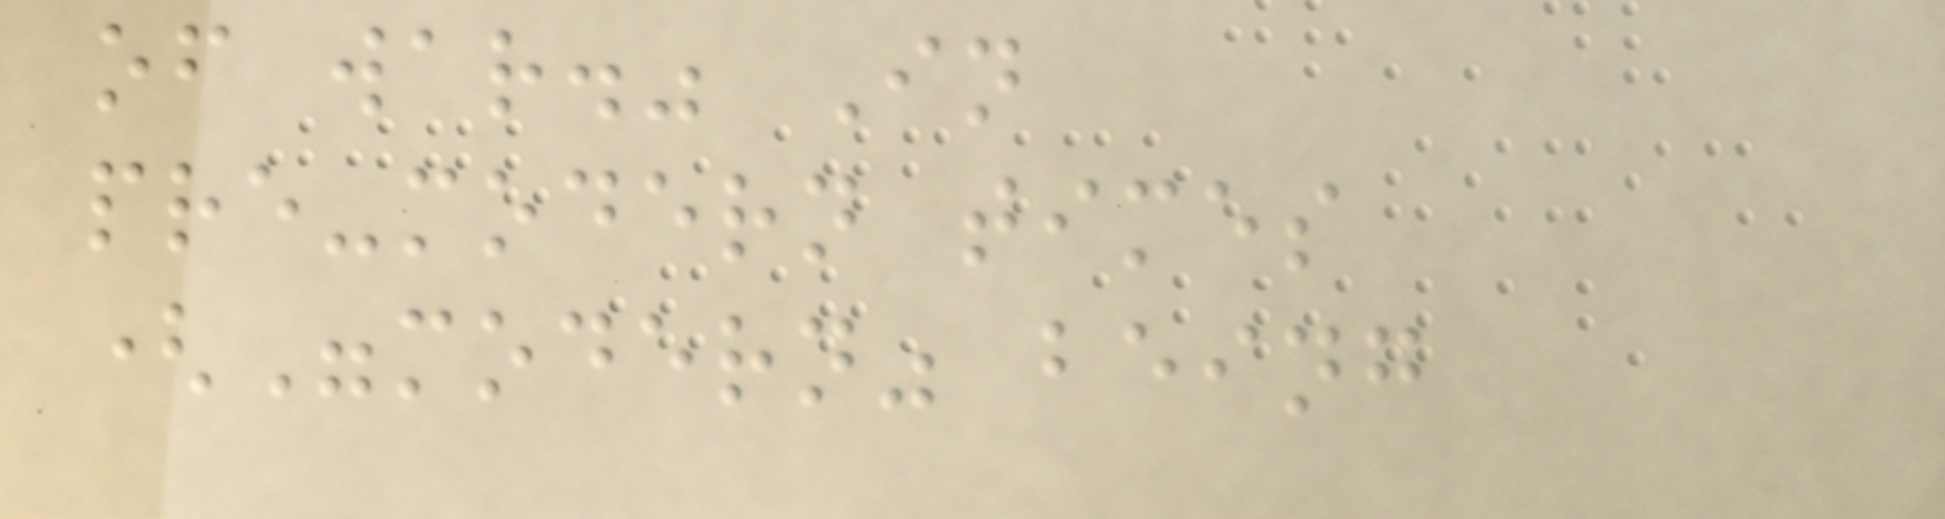of war." In
pre-modern times
("modern" being
